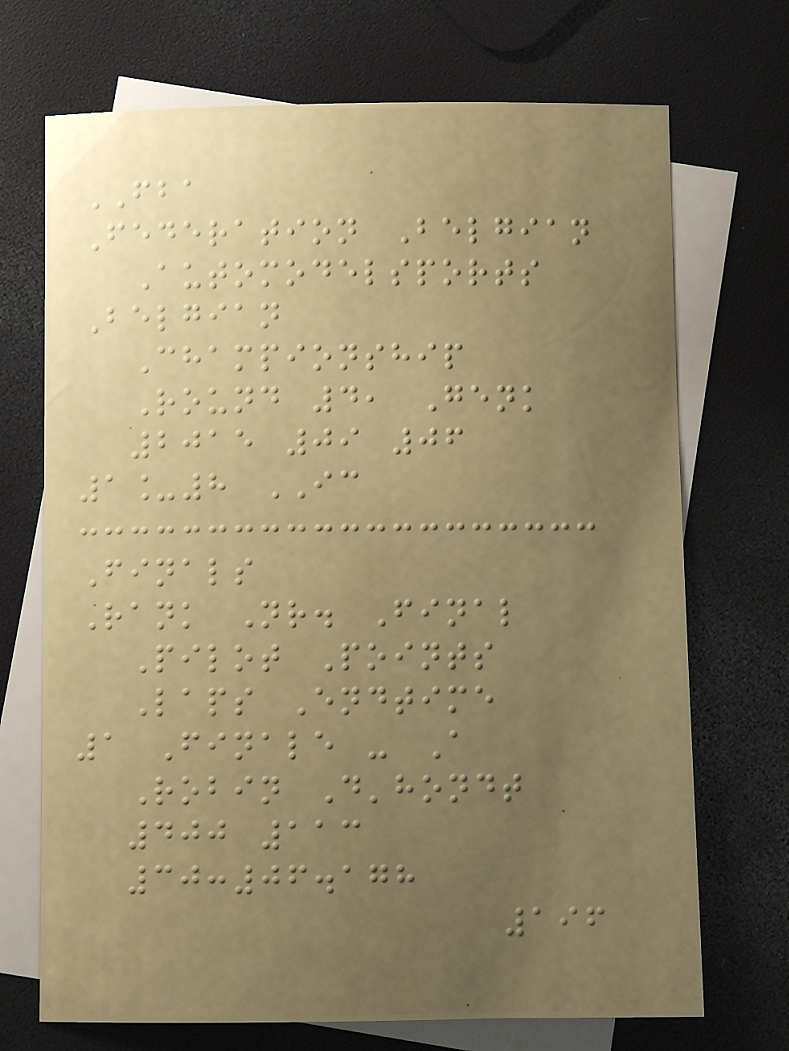FBA
Federation Belgian
Automodelsports
Belgian
Championship
Round 4, Genk
2015 09 06
1_8 IC
Finals
Rank Nr. Final
Pilot Points
Laps Endtime
1 Finale - A
Robin D'hondt
400 113
30:06.178
196
